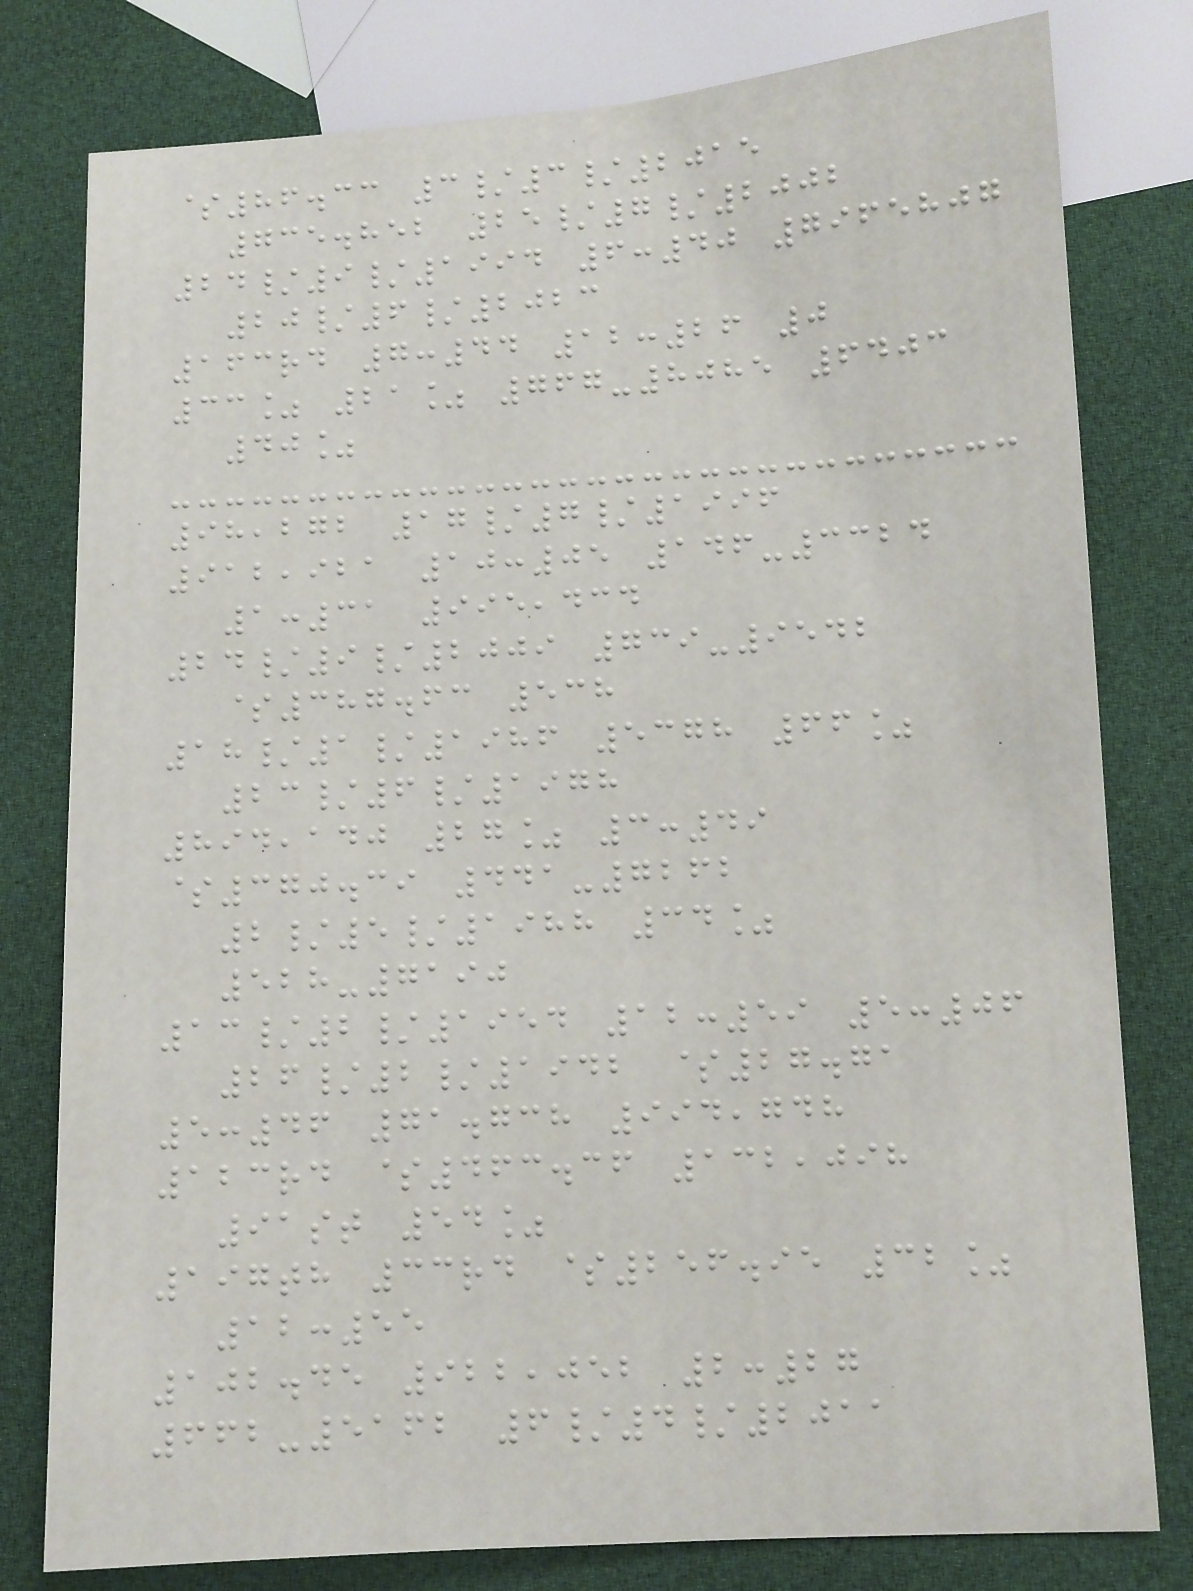$86.33 3/3/2015
735.852 25/7/2002
24/9/1994 6:40 7965807
20/6/2023
163rd 7:44 12:26 0
33% 21% 767-8085 6403
40%
98,272 17/7/1996
912,921 10:05 146-3324
1:31 995,434
24/9/2009 739-9542
$387.63 538
18/1/1986 5378 66%
23/6/1978
894,140 27% 3:49
$370.39 441-7262
2/5/1988 34%
528-7190
13/2/1954 12:59 5:06
26/2/1942 $27.71
5:46 71.738 994,748
123rd $463.36 132,098
91st 54%
197th 33rd $256.95 32%
12:55
102.45 922,052 2:27
662-5162 6/4/2011
